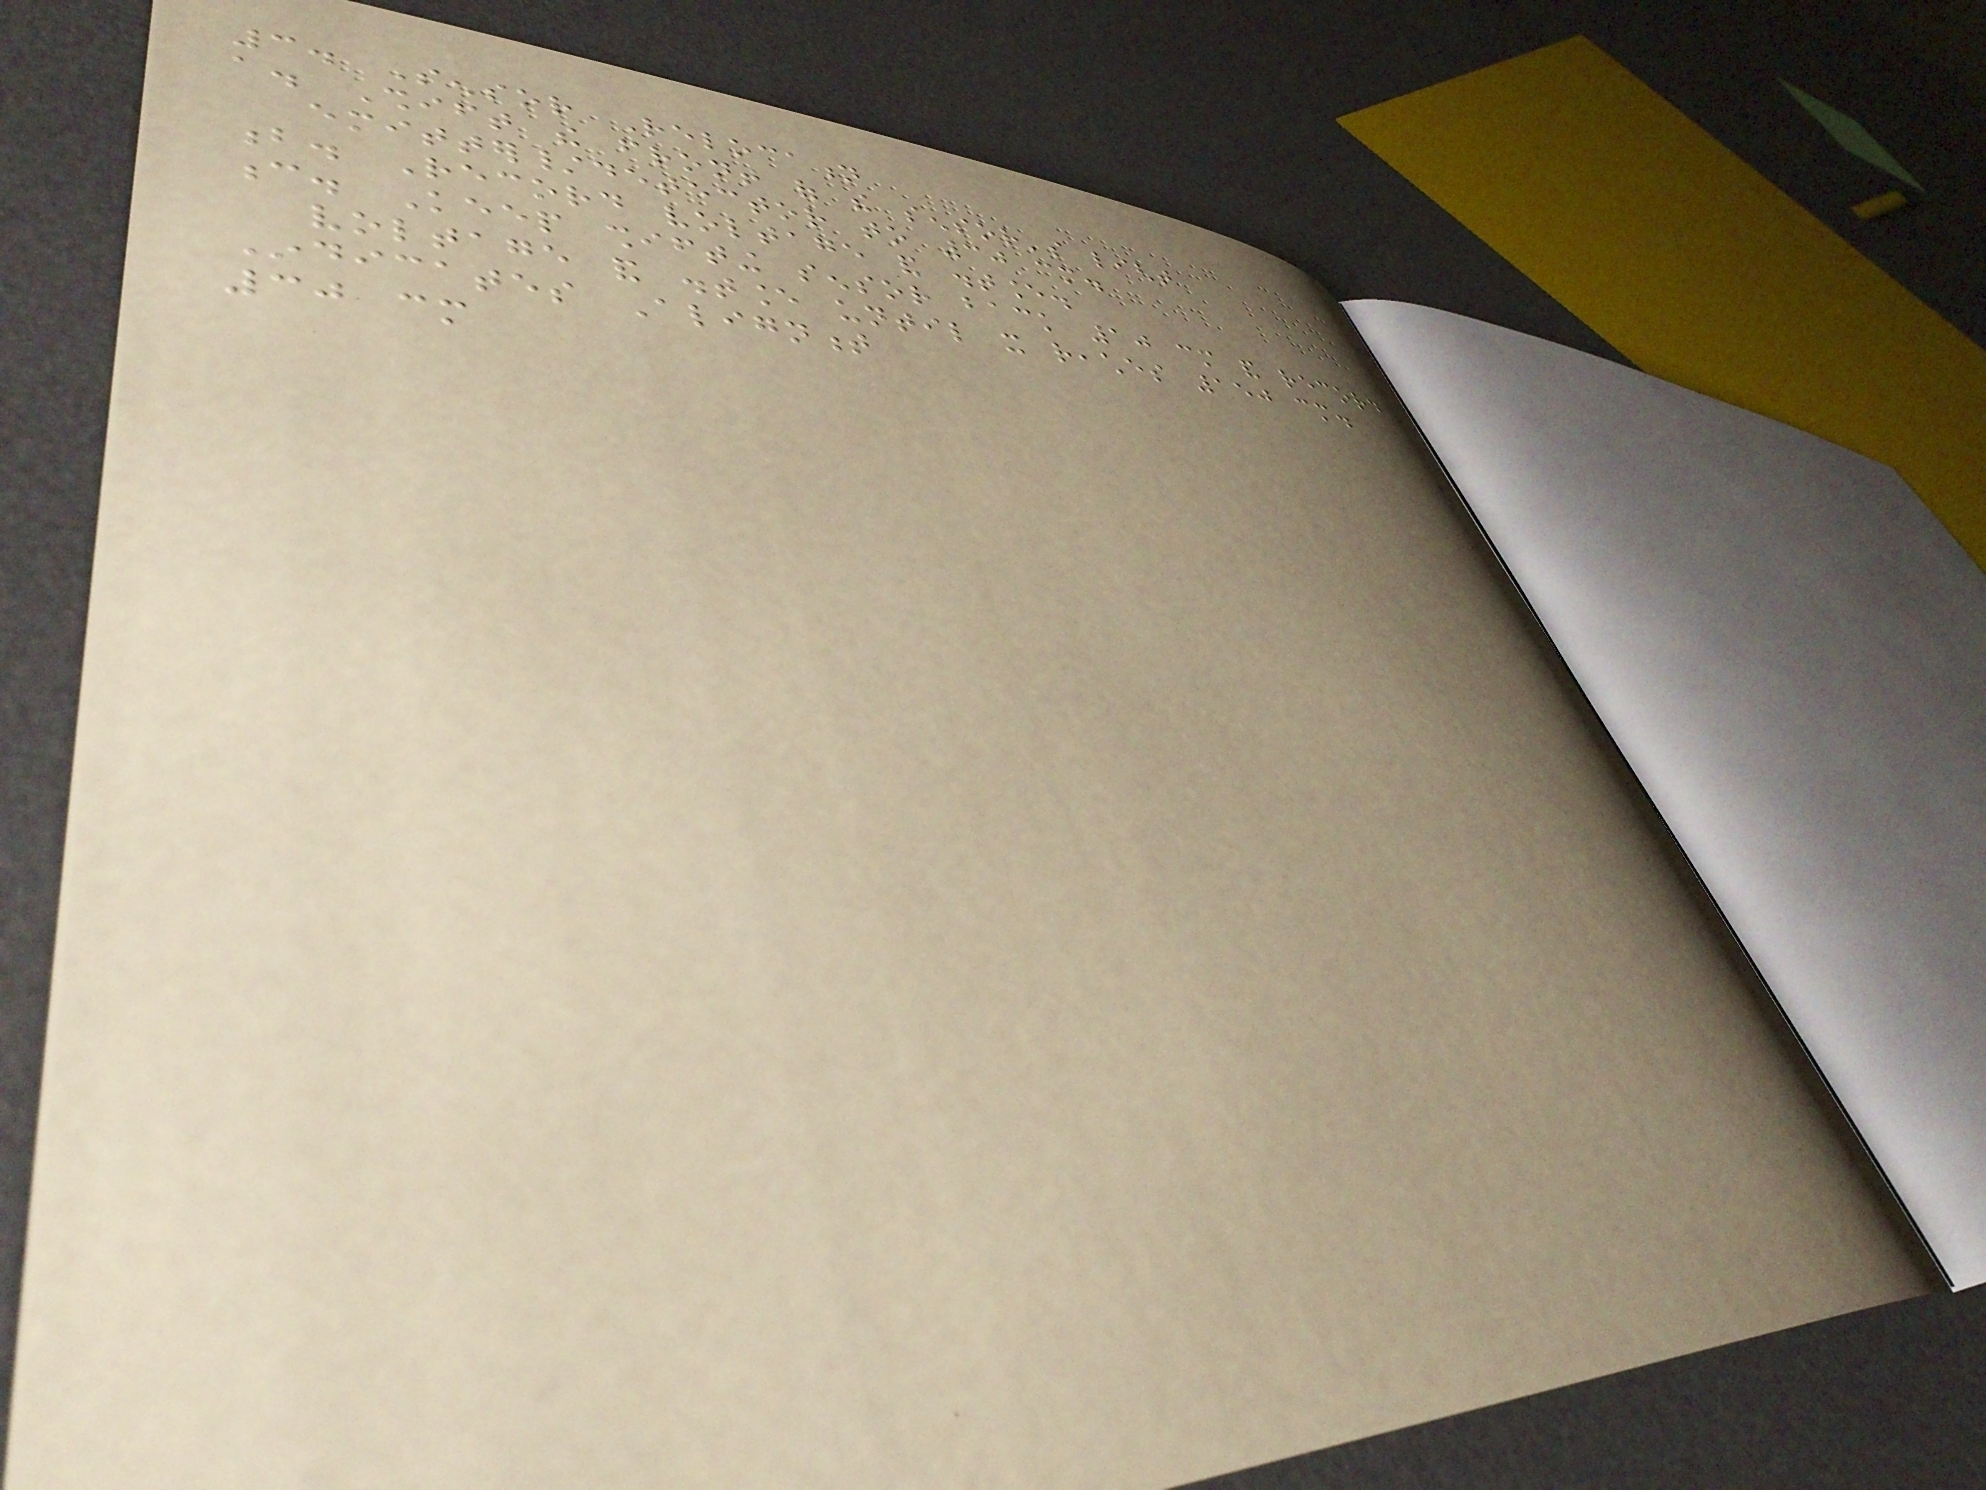3. Sensor Relocation
a. Shift the front of the sensor's light
emitter/detector to 30 cm.
b. Record voltage and distance.
c. Keep shifting sensor back 10 cm and record
voltage and distance until it reaches 150 cm.
Indicates Alignment
30 cm
